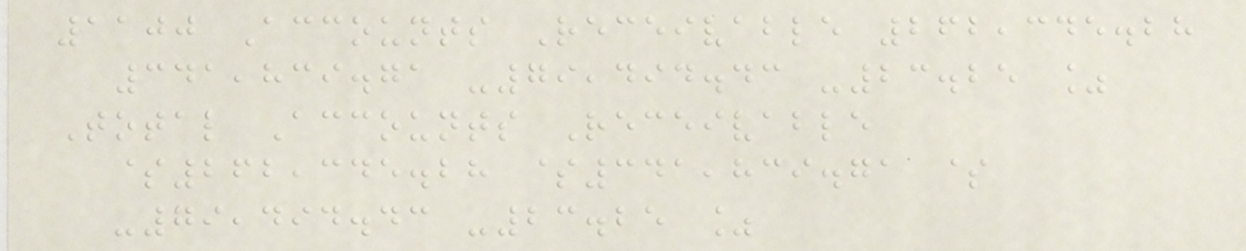1100 Accounts Receivable 262,345.28
341,839.71 -79,494.43 -23.25 %
Total Accounts Receivable
$262,345.28 $341,839.71 $
-79,494.43 -23.25 %
